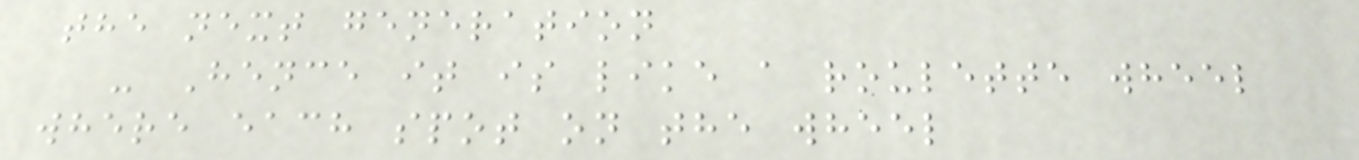the next generation
- Hence it is like a roulette wheel
where each spot on the wheel
